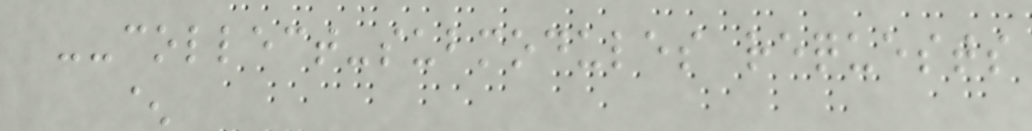--collect-submodules requests
^
